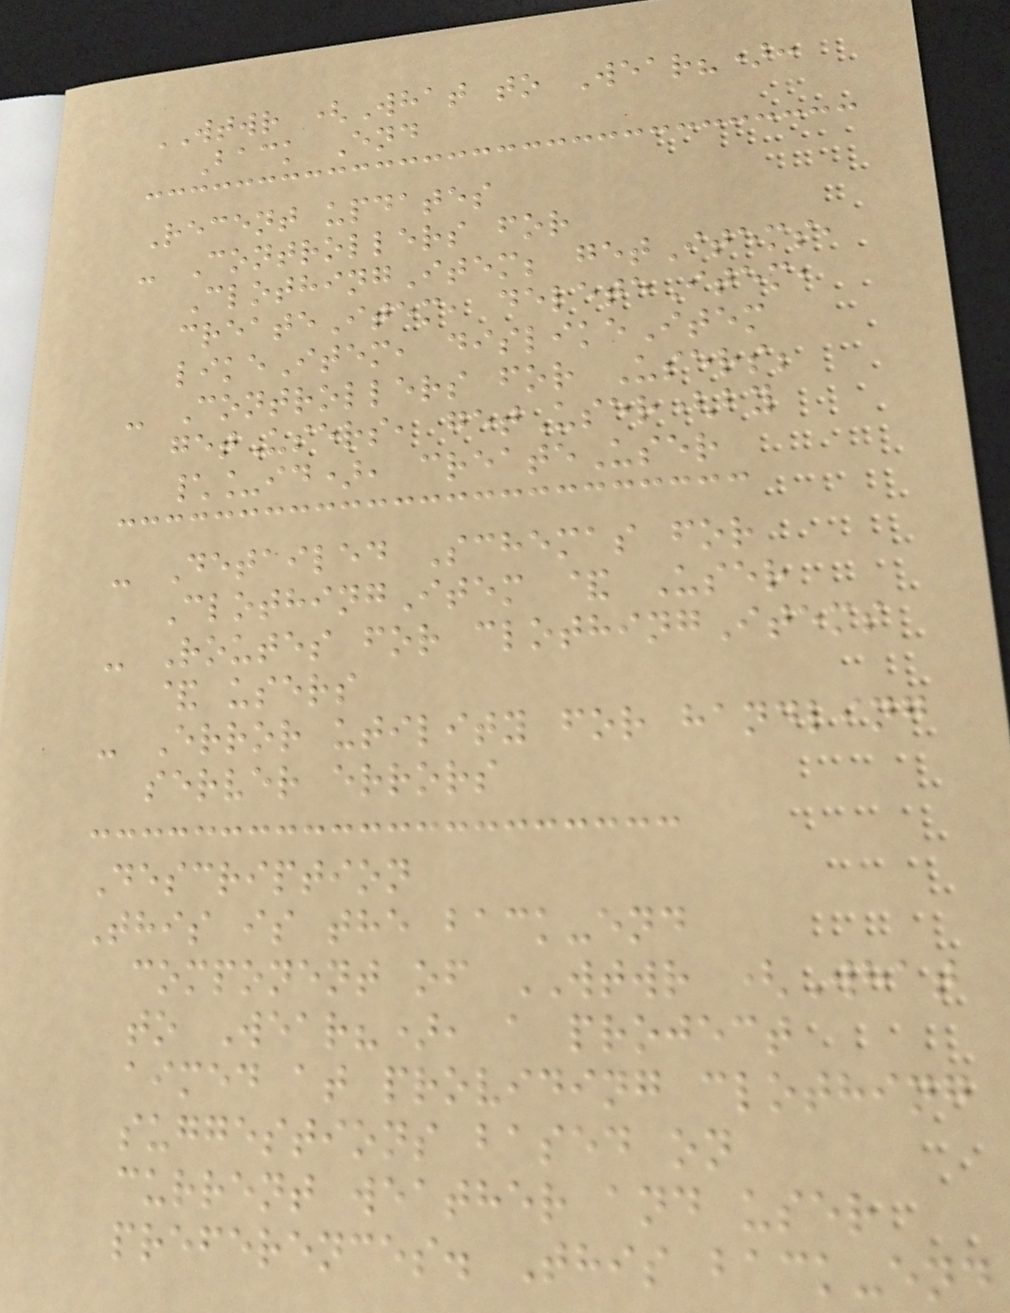WTWR (What to Wear?):
Back End
Recent updates
- Controllers for
ClothingItem; getItems,
createItem, deleteItem,
likeItem, dislikeItem
- Controllers for Users;
getUsers, getUser(by
\_id), createUser
- Detailed Schemas for
ClothingItem & User
- Routes for clothingItems
& users
- Error utility for handling
server errors
Description
This is the back-end
component of WTWR (What
to Wear?), a project
aimed at providing clothing
suggestions based on
current weather and user
preferences. This back-end
